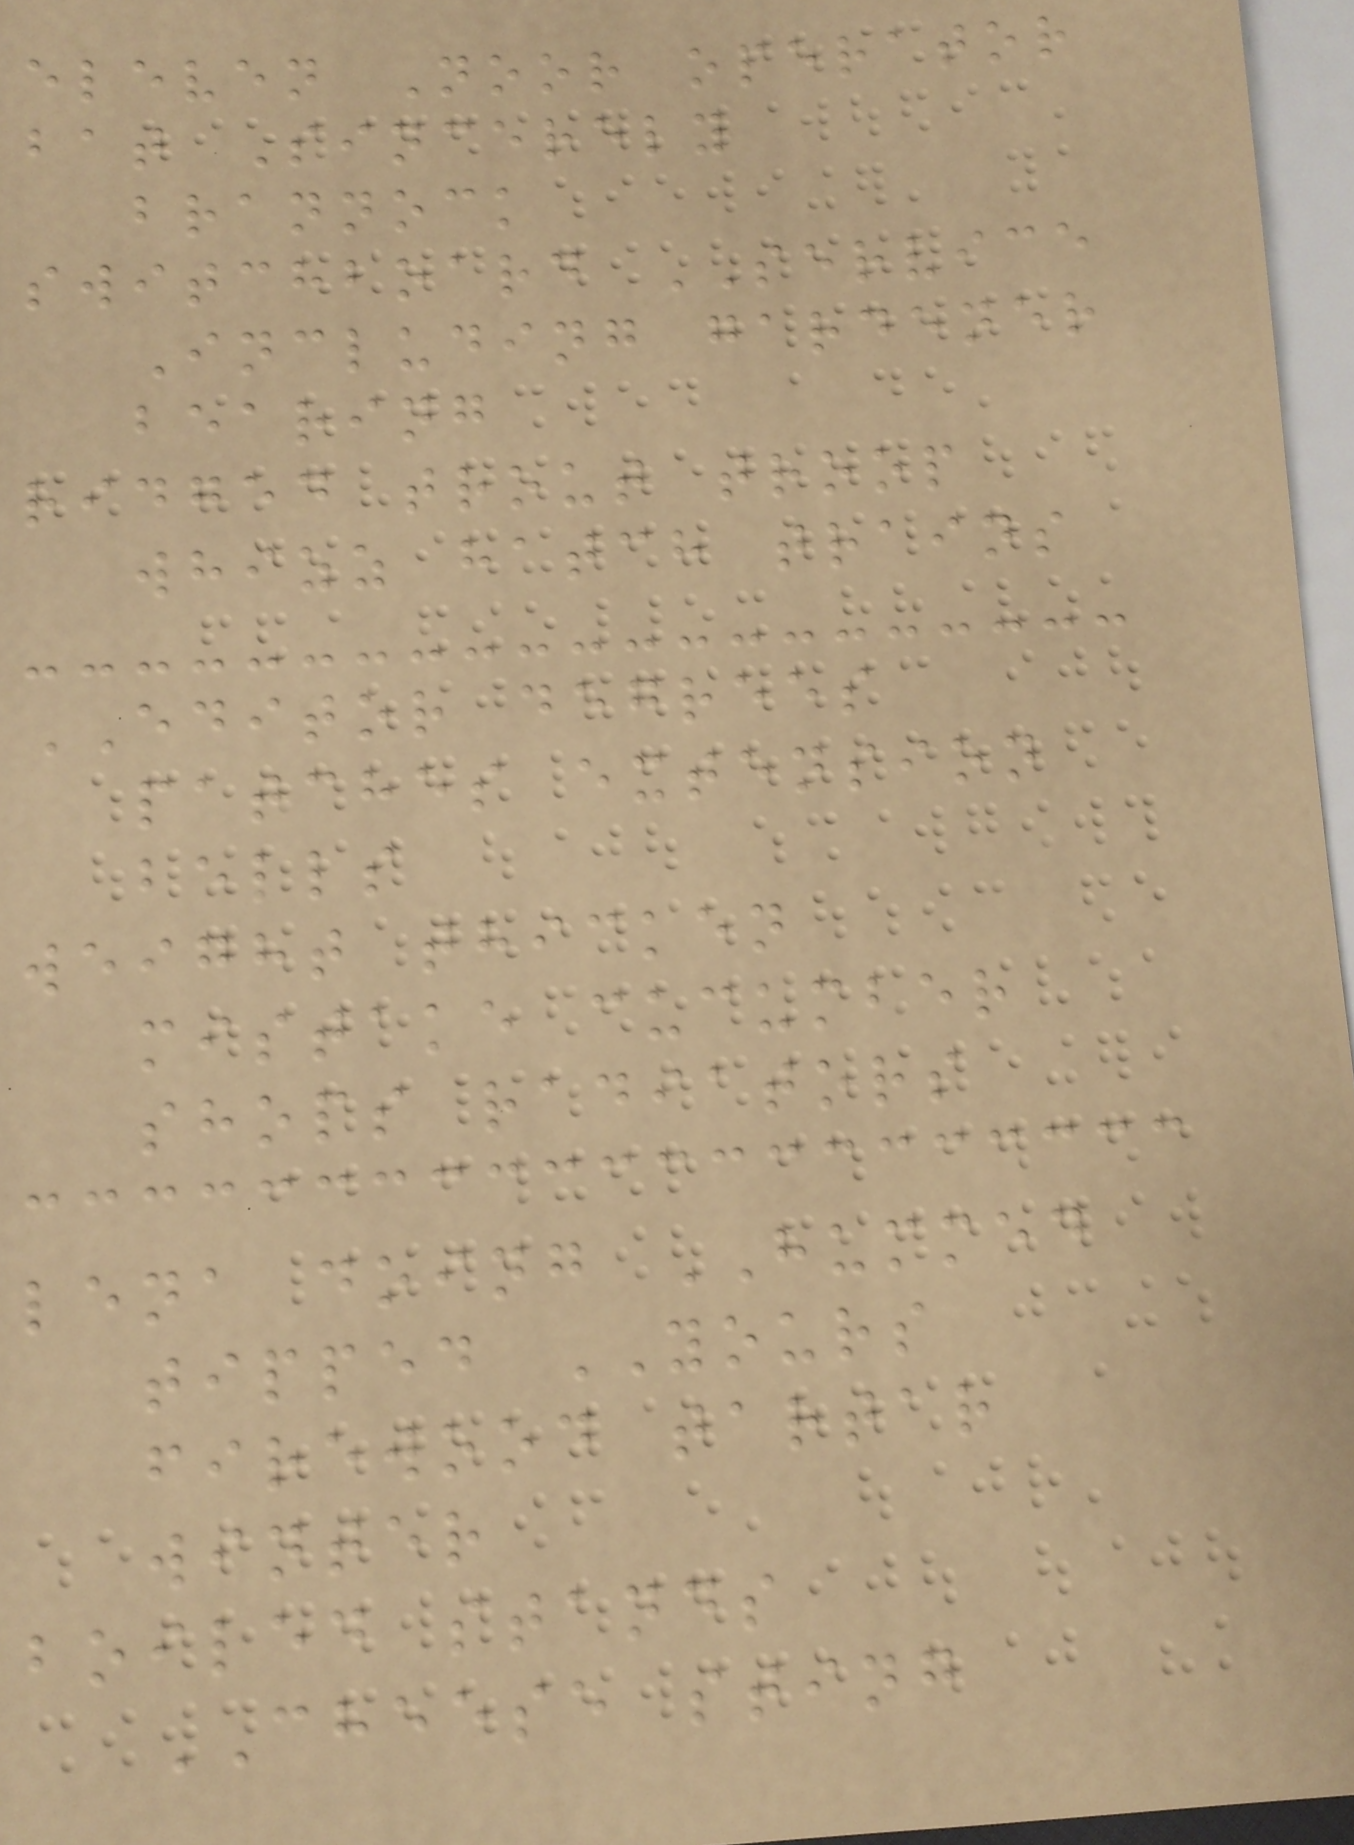eleven Noor operator
bat Sincerely
brannock
switchboard SERVICE
Including gardener
bearing
ridged trout troop
whizz hatch trains
EDITOR degrees
patches extension
bells
weight thicken
mistake cucumber
shops radiators
lena doing HUMMED
tipped YOURS
firewood tartar
winter
boiled stands
CHEESE sting
